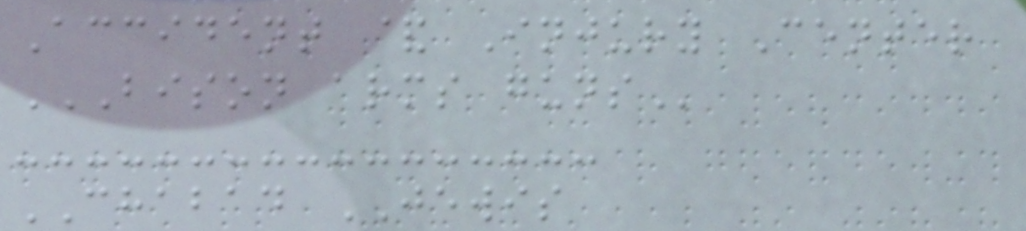Accident & Injury Center
BISON ARMS GUNS
CHABAD JEWIS
